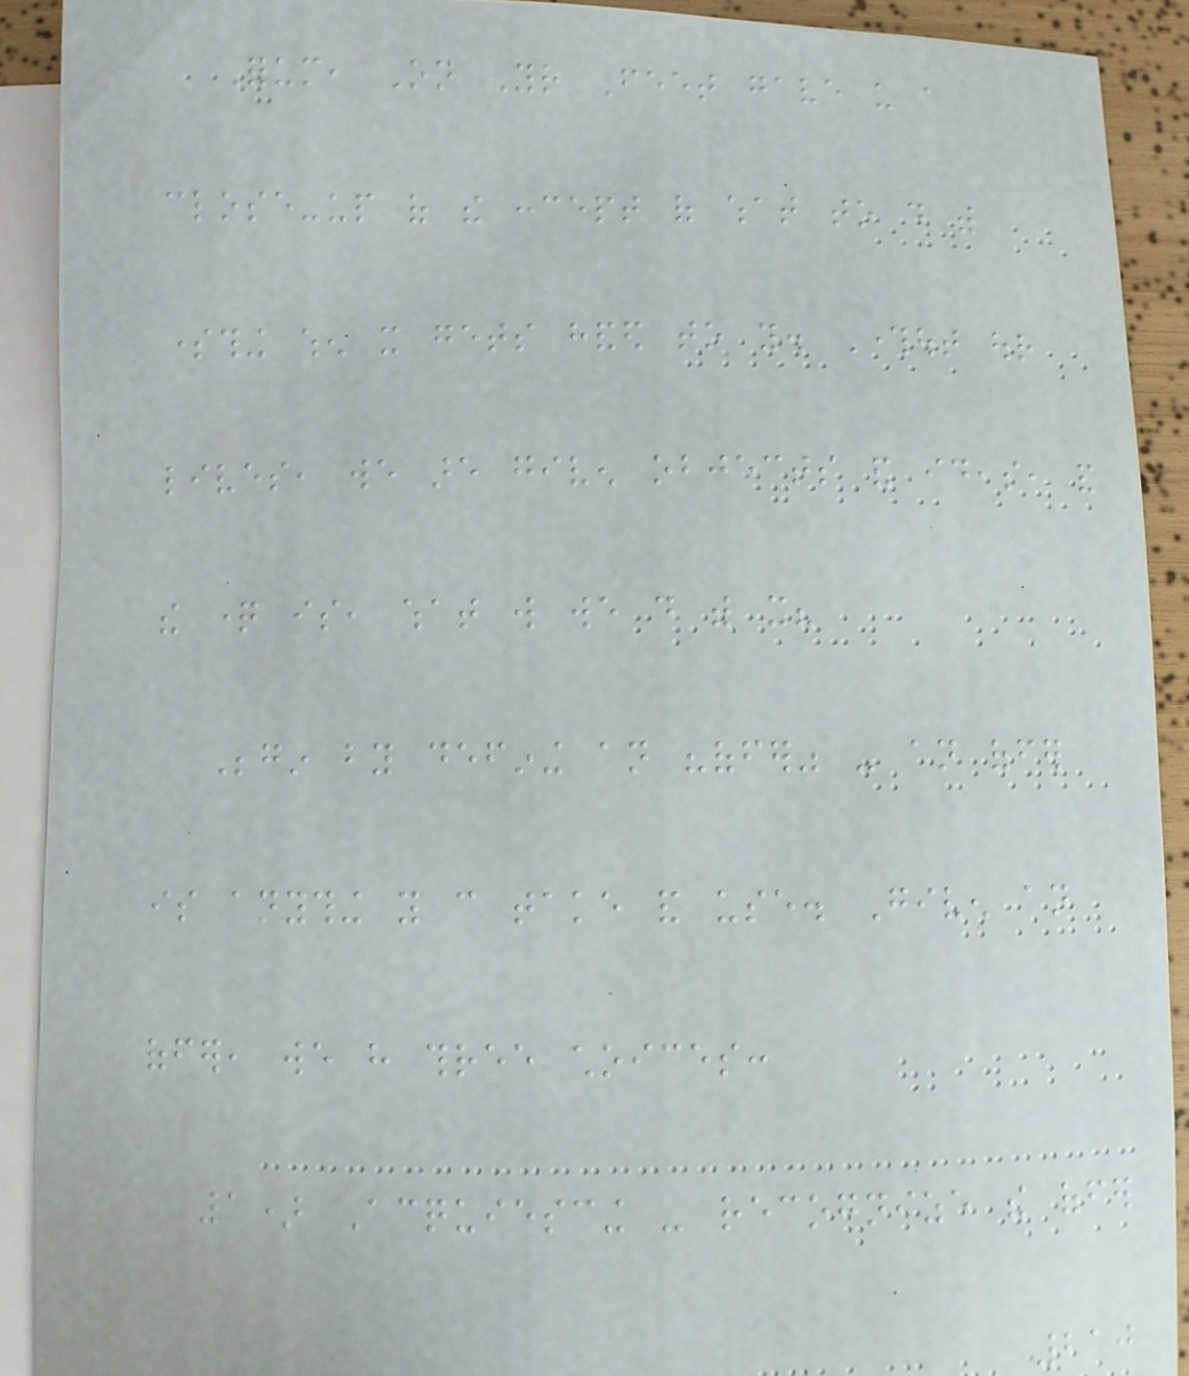Forum, On Your Feet gave us a
close-up of the concept of what to do with
something when it gets handed to you. Throughout our
lives, we are given objects and ideas, and
the question is, what will we do with it?
Begin by defining an "offer" - an offer
is anything you can take and use. Given an
offer, we have three choices:
1) Acquiescing - recognize the offer
210
